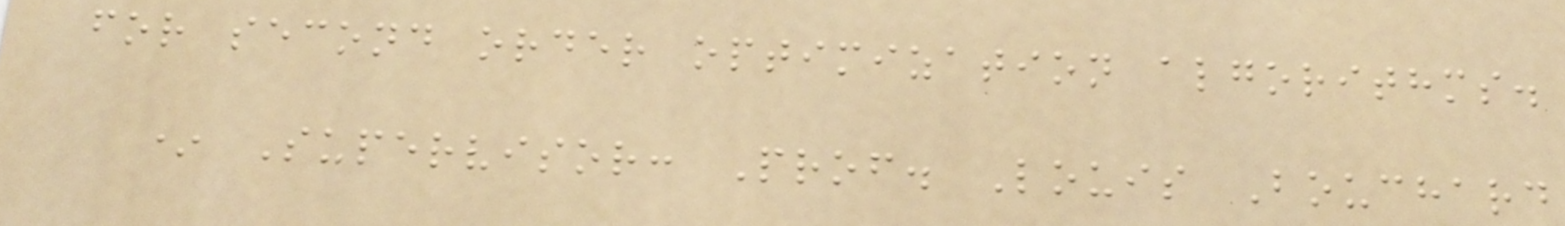for second order optimization algorithms.
* Supervisor: Prof. Louis Bouchard
